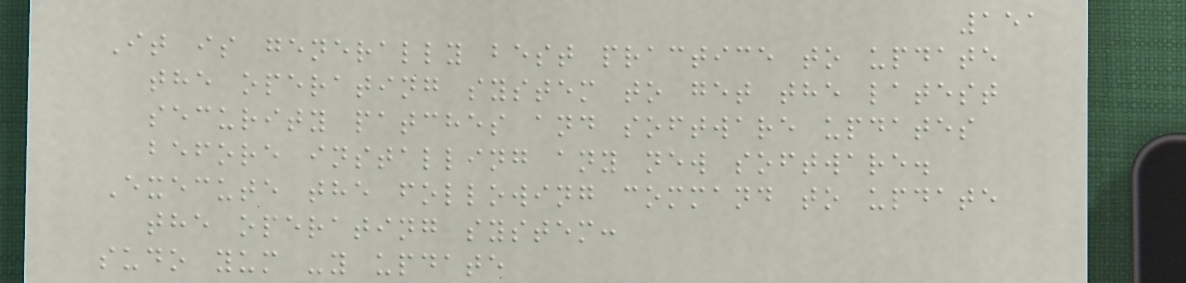151
It is generally best practice to update
the operating system to get the latest
security patches and software updates
before installing any new software.
Execute the following command to update
the operating system:
sudo yum -y update
